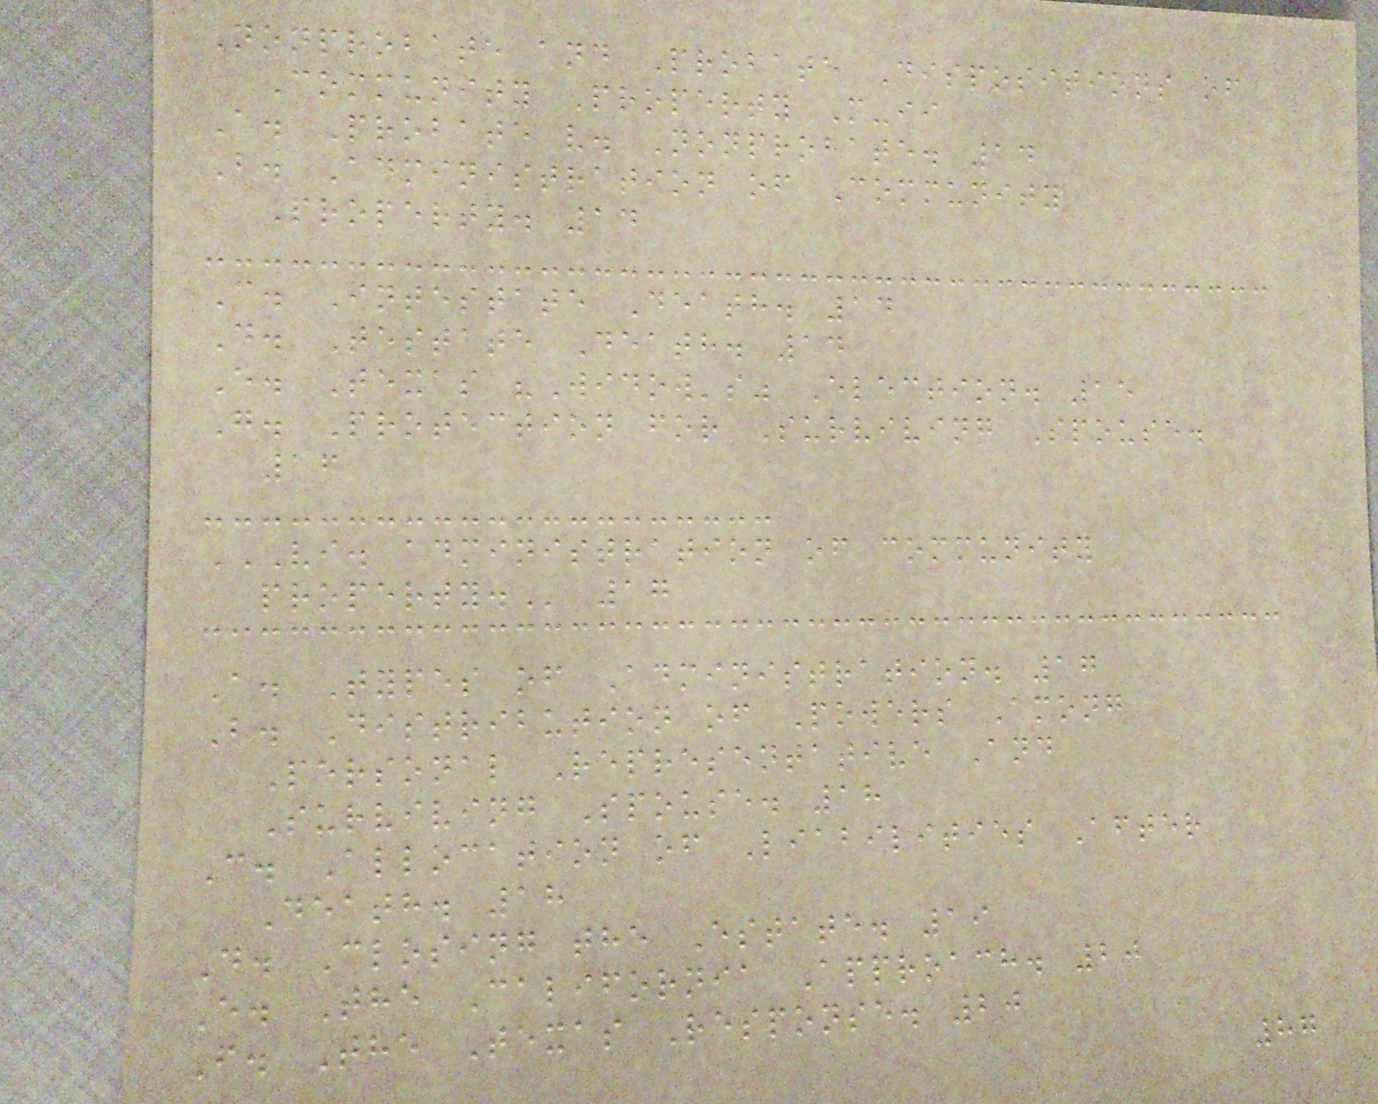Nonprobate and Probate Dispositions of
Community Property M-ii
A. Probate v. Nonprobate. 14
B. Administration of Community
Property. 14
C. Intestate Death. 14
D. Testate Death. 14
E. Texas "Widow's" Election. 15
G. Protection for Surviving Spouse.
16
VI. ADMINISTRATION OF COMMUNITY
PROPERTY. 17
A. Types of Administration. 17
B. Distribution of Powers Among
Personal Representative And
Surviving Spouse. 18
C. Allocation of Liabilities After
Death. 18
D. Closing the Estate. 19
E. The California Approach. 20
F. The Texas Response. 20
87
